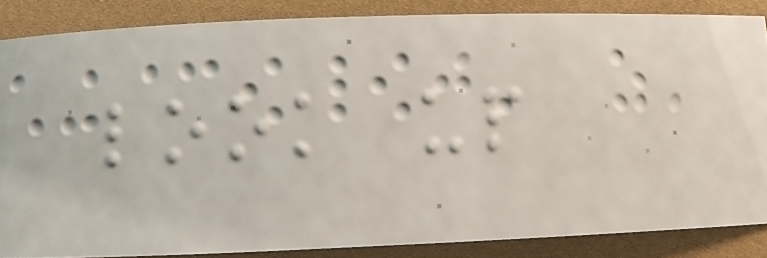look up
